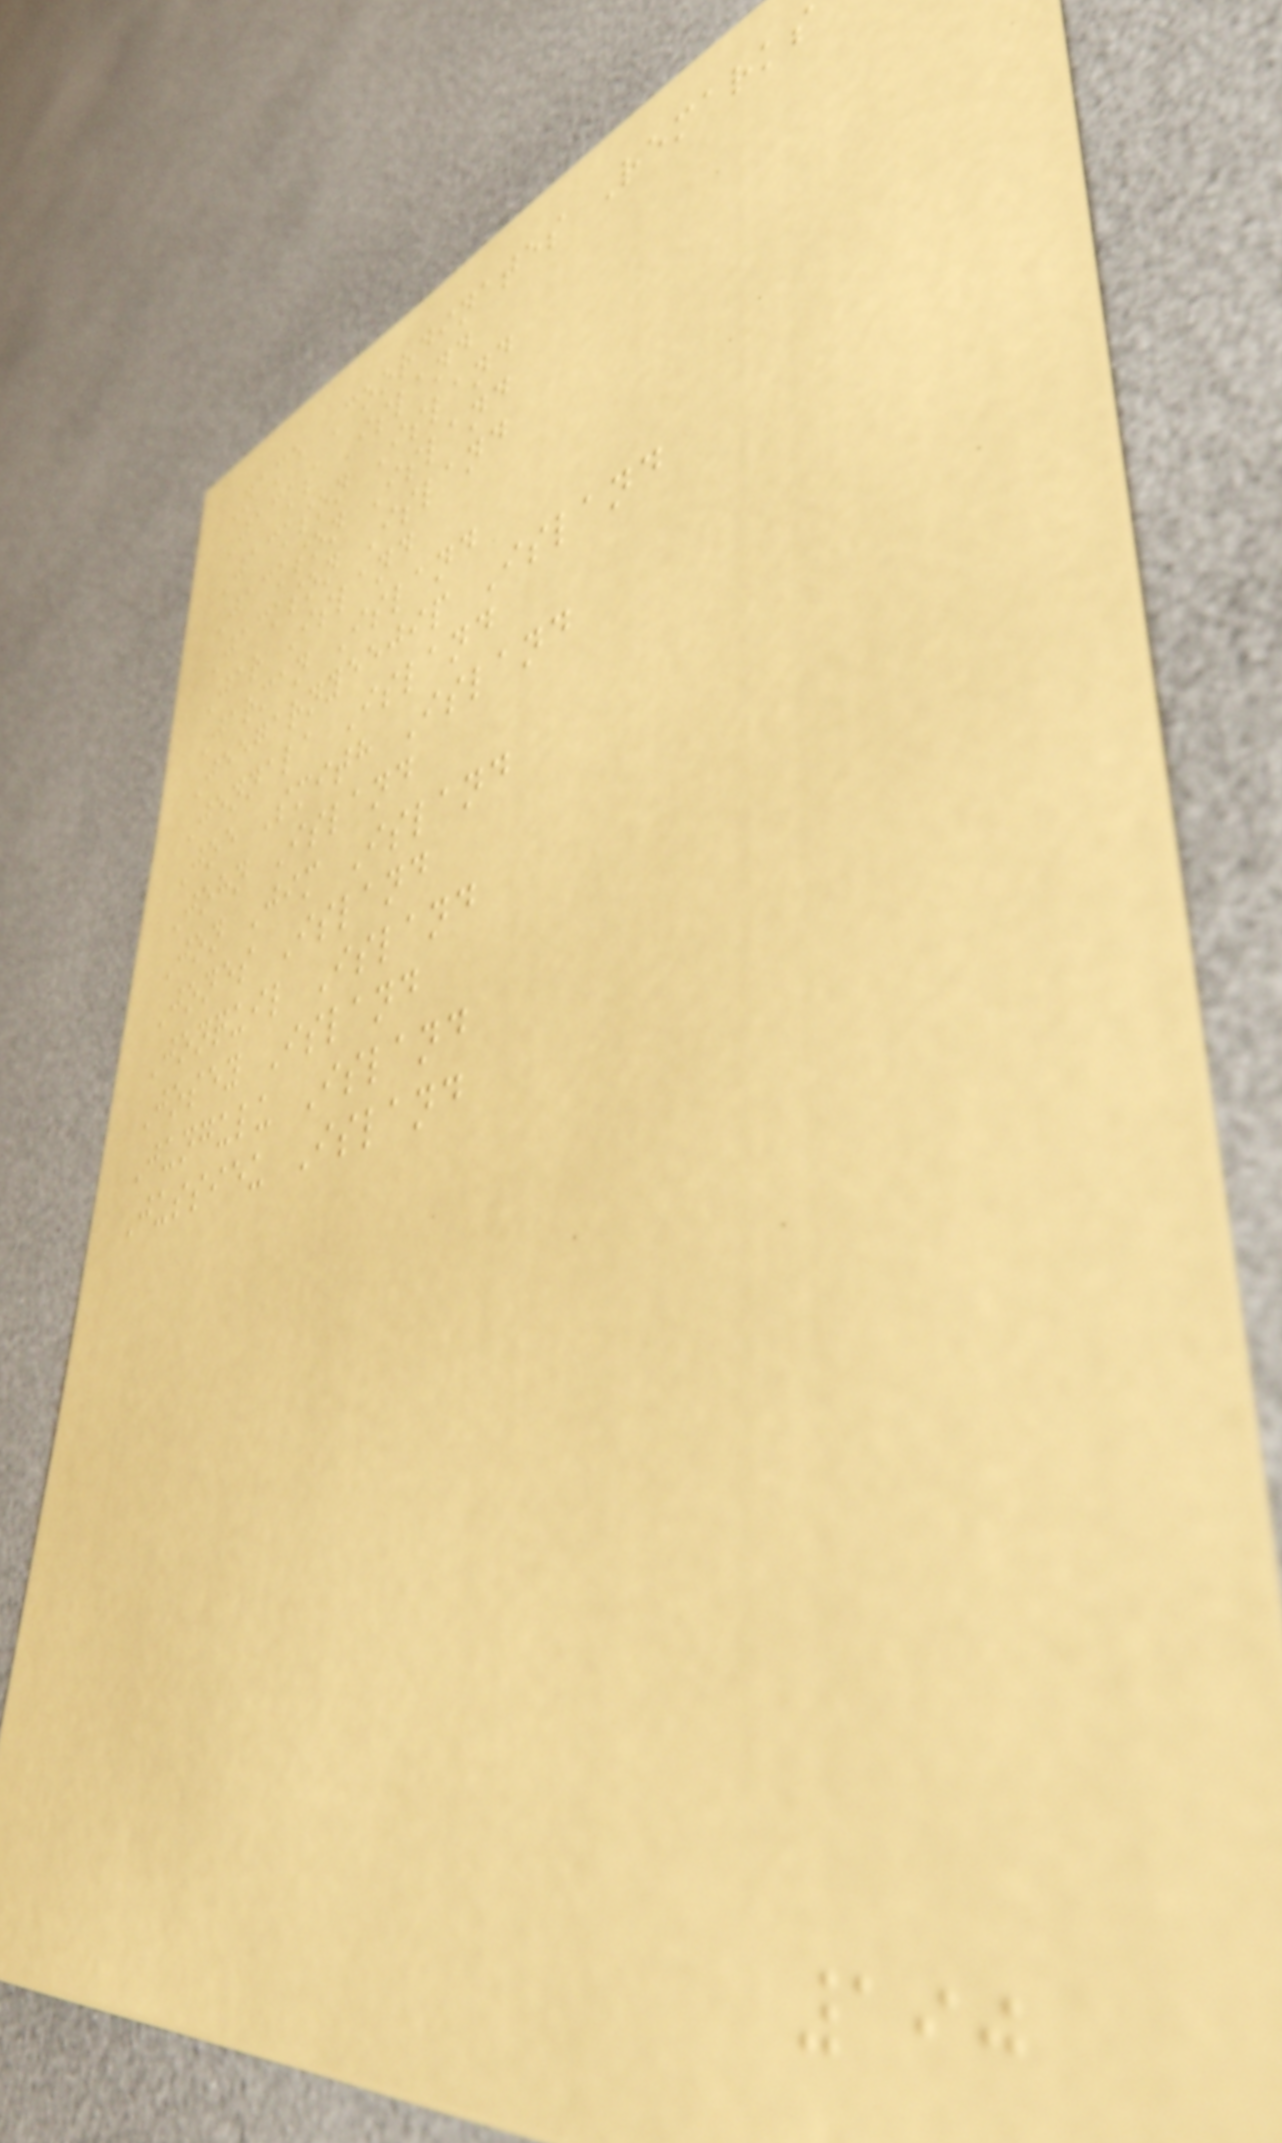Name Coordinates Remarks
Jacks Island
Jackson Island
Jackson Island
Jackson Island
Jar Island
Jarman Island
Jeegarnyeejip Island
Jennala Island
Joe Smith Island
John Island
Jon Jim Island
Jones Island
Jonquil Island
Josey Island
Jungulu Island
Jussieu Island
190
